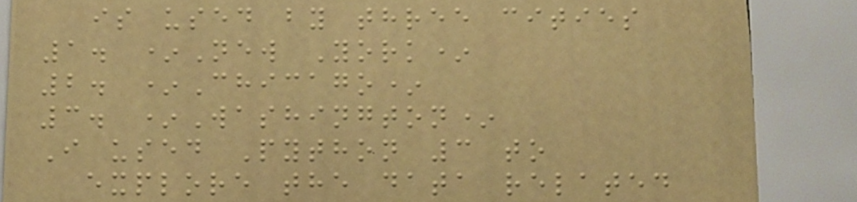is used by three cities
1. *New York*
2. *Chicago*
3. *Washington*
I used Python 3 to
explore the data related
